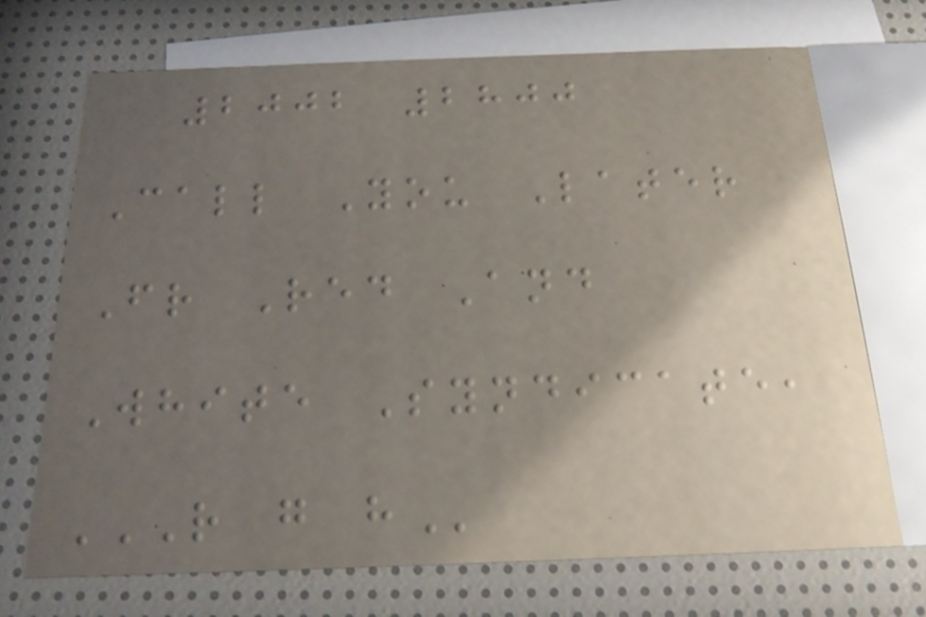2002 2800
Call You Later
Fr Red And
White Syndicate,
R G H
